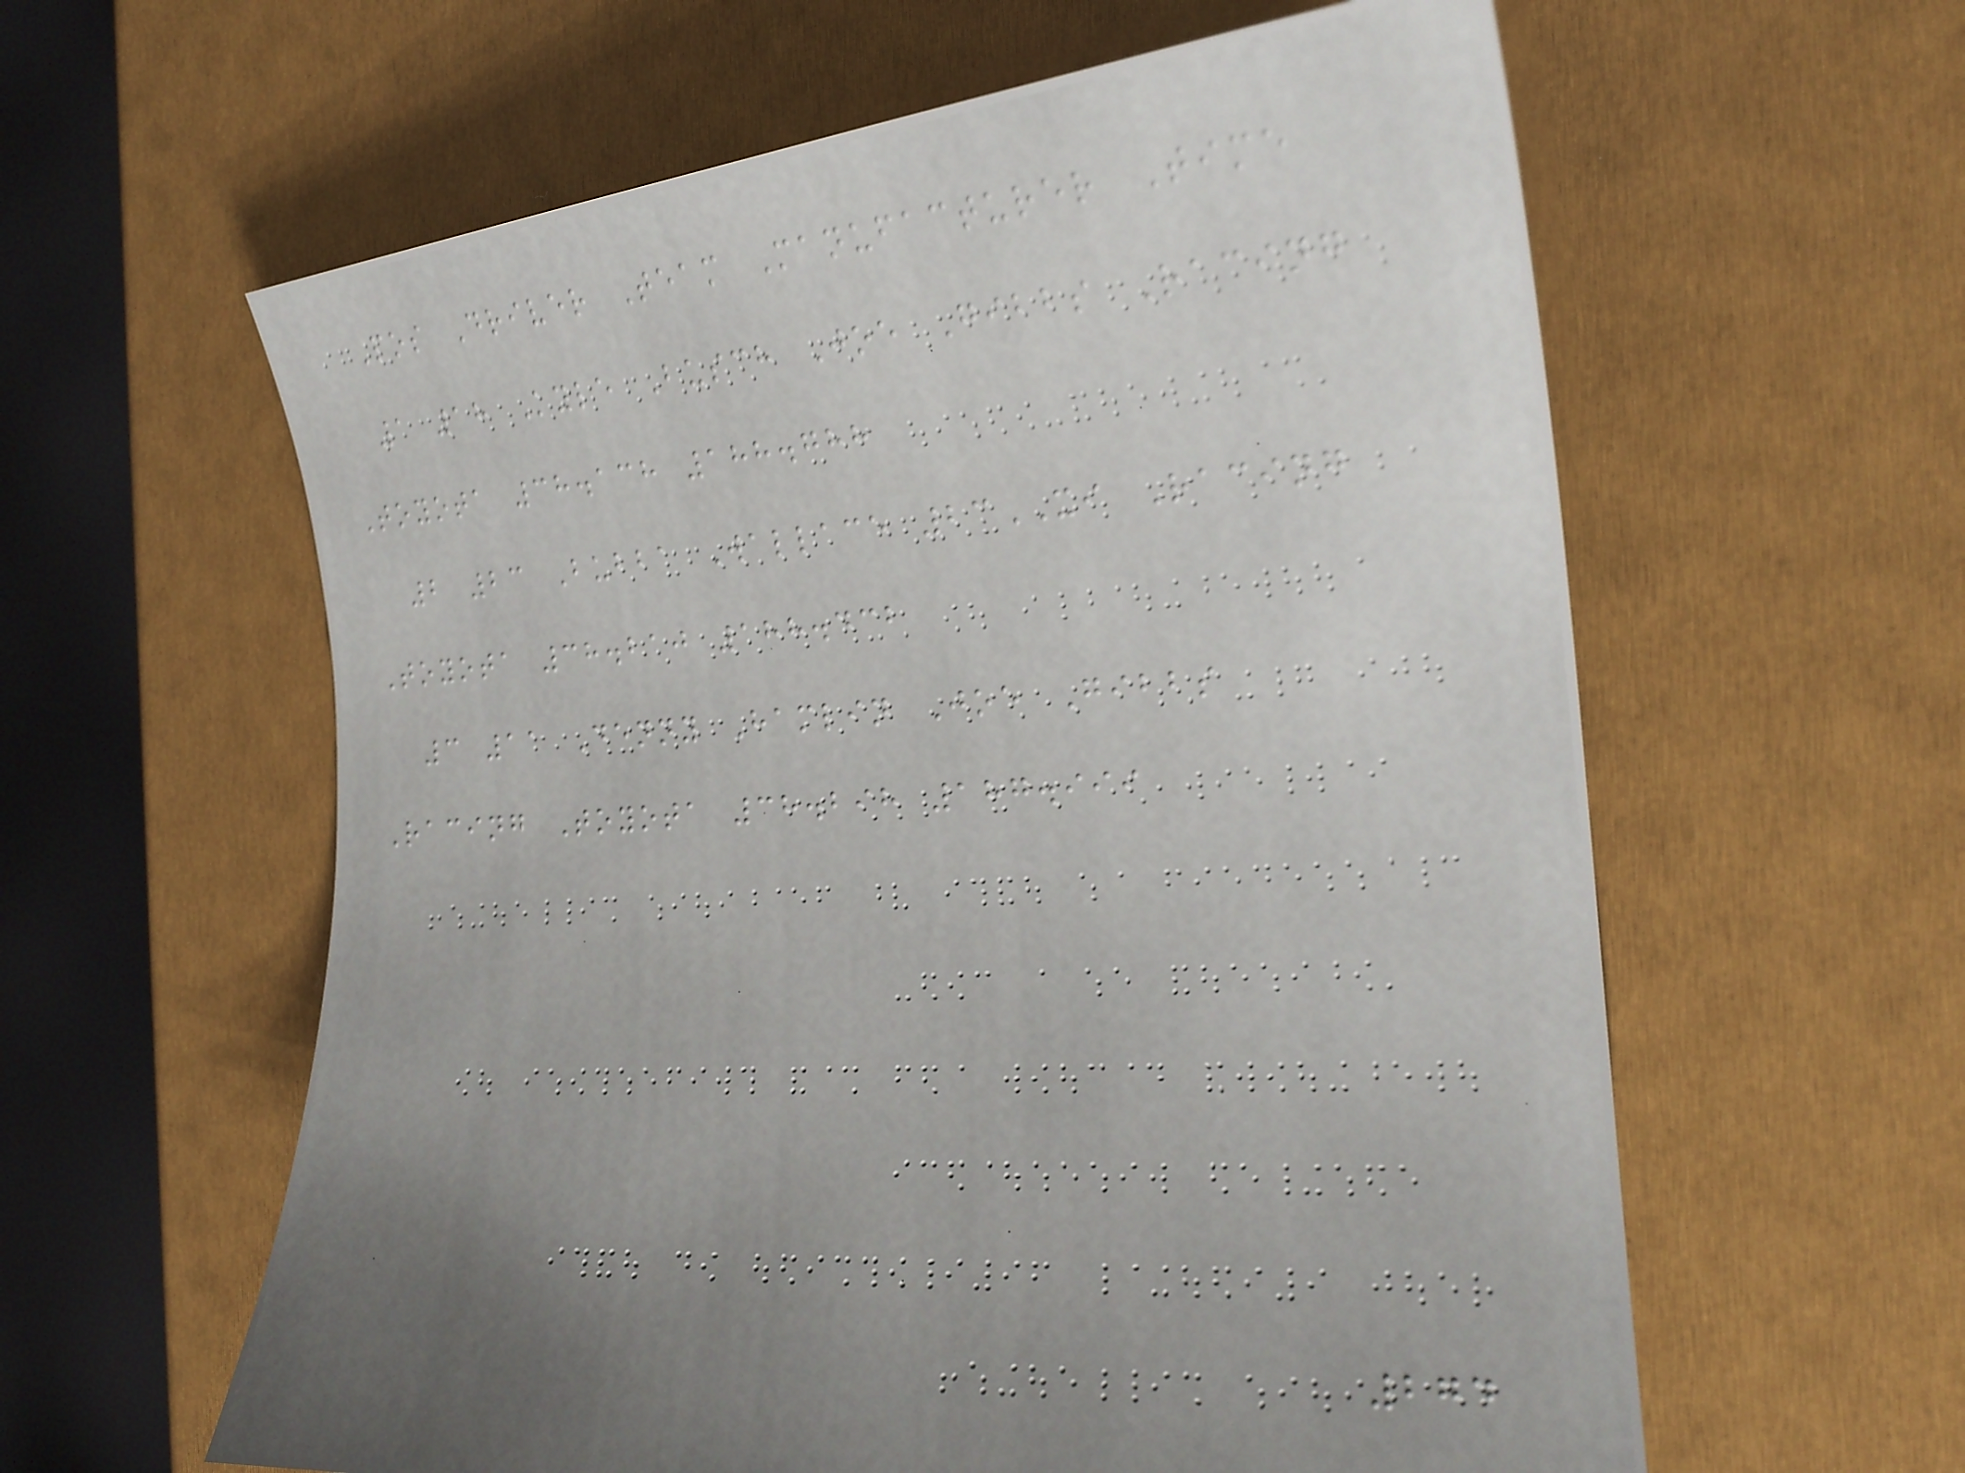Pos Driver Team Manufacturer Time
1 18 Kyle Busch Joe Gibbs Racing
Toyota 38.138 188.788
2 23 Bubba Wallace 23XI Racing
Toyota 38.210 188.432
3 11 Denny Hamlin Joe Gibbs
Racing Toyota 38.298 187.999
274
